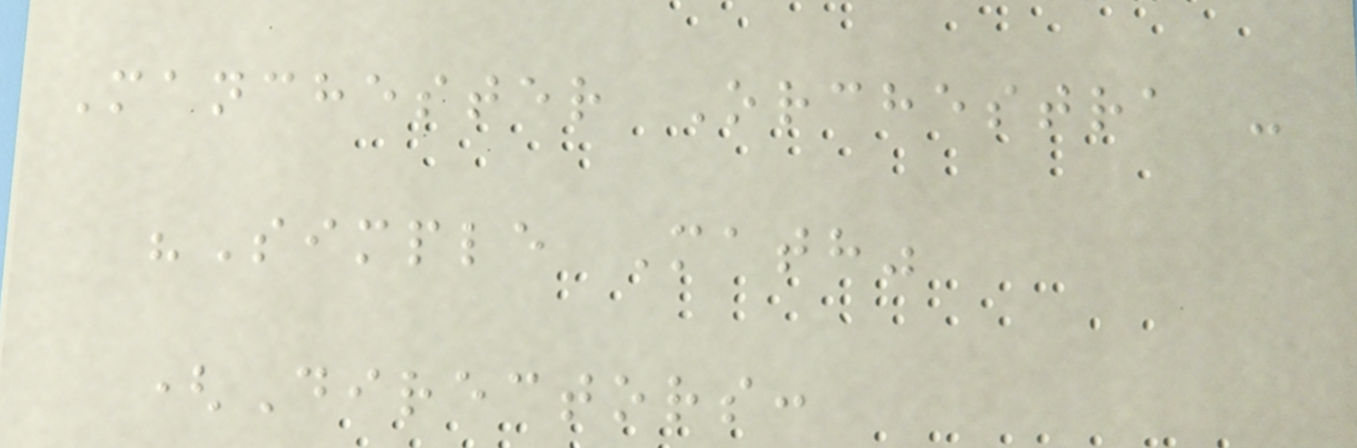Manchester Orchestra -
"Simple Math"
(Directors:
